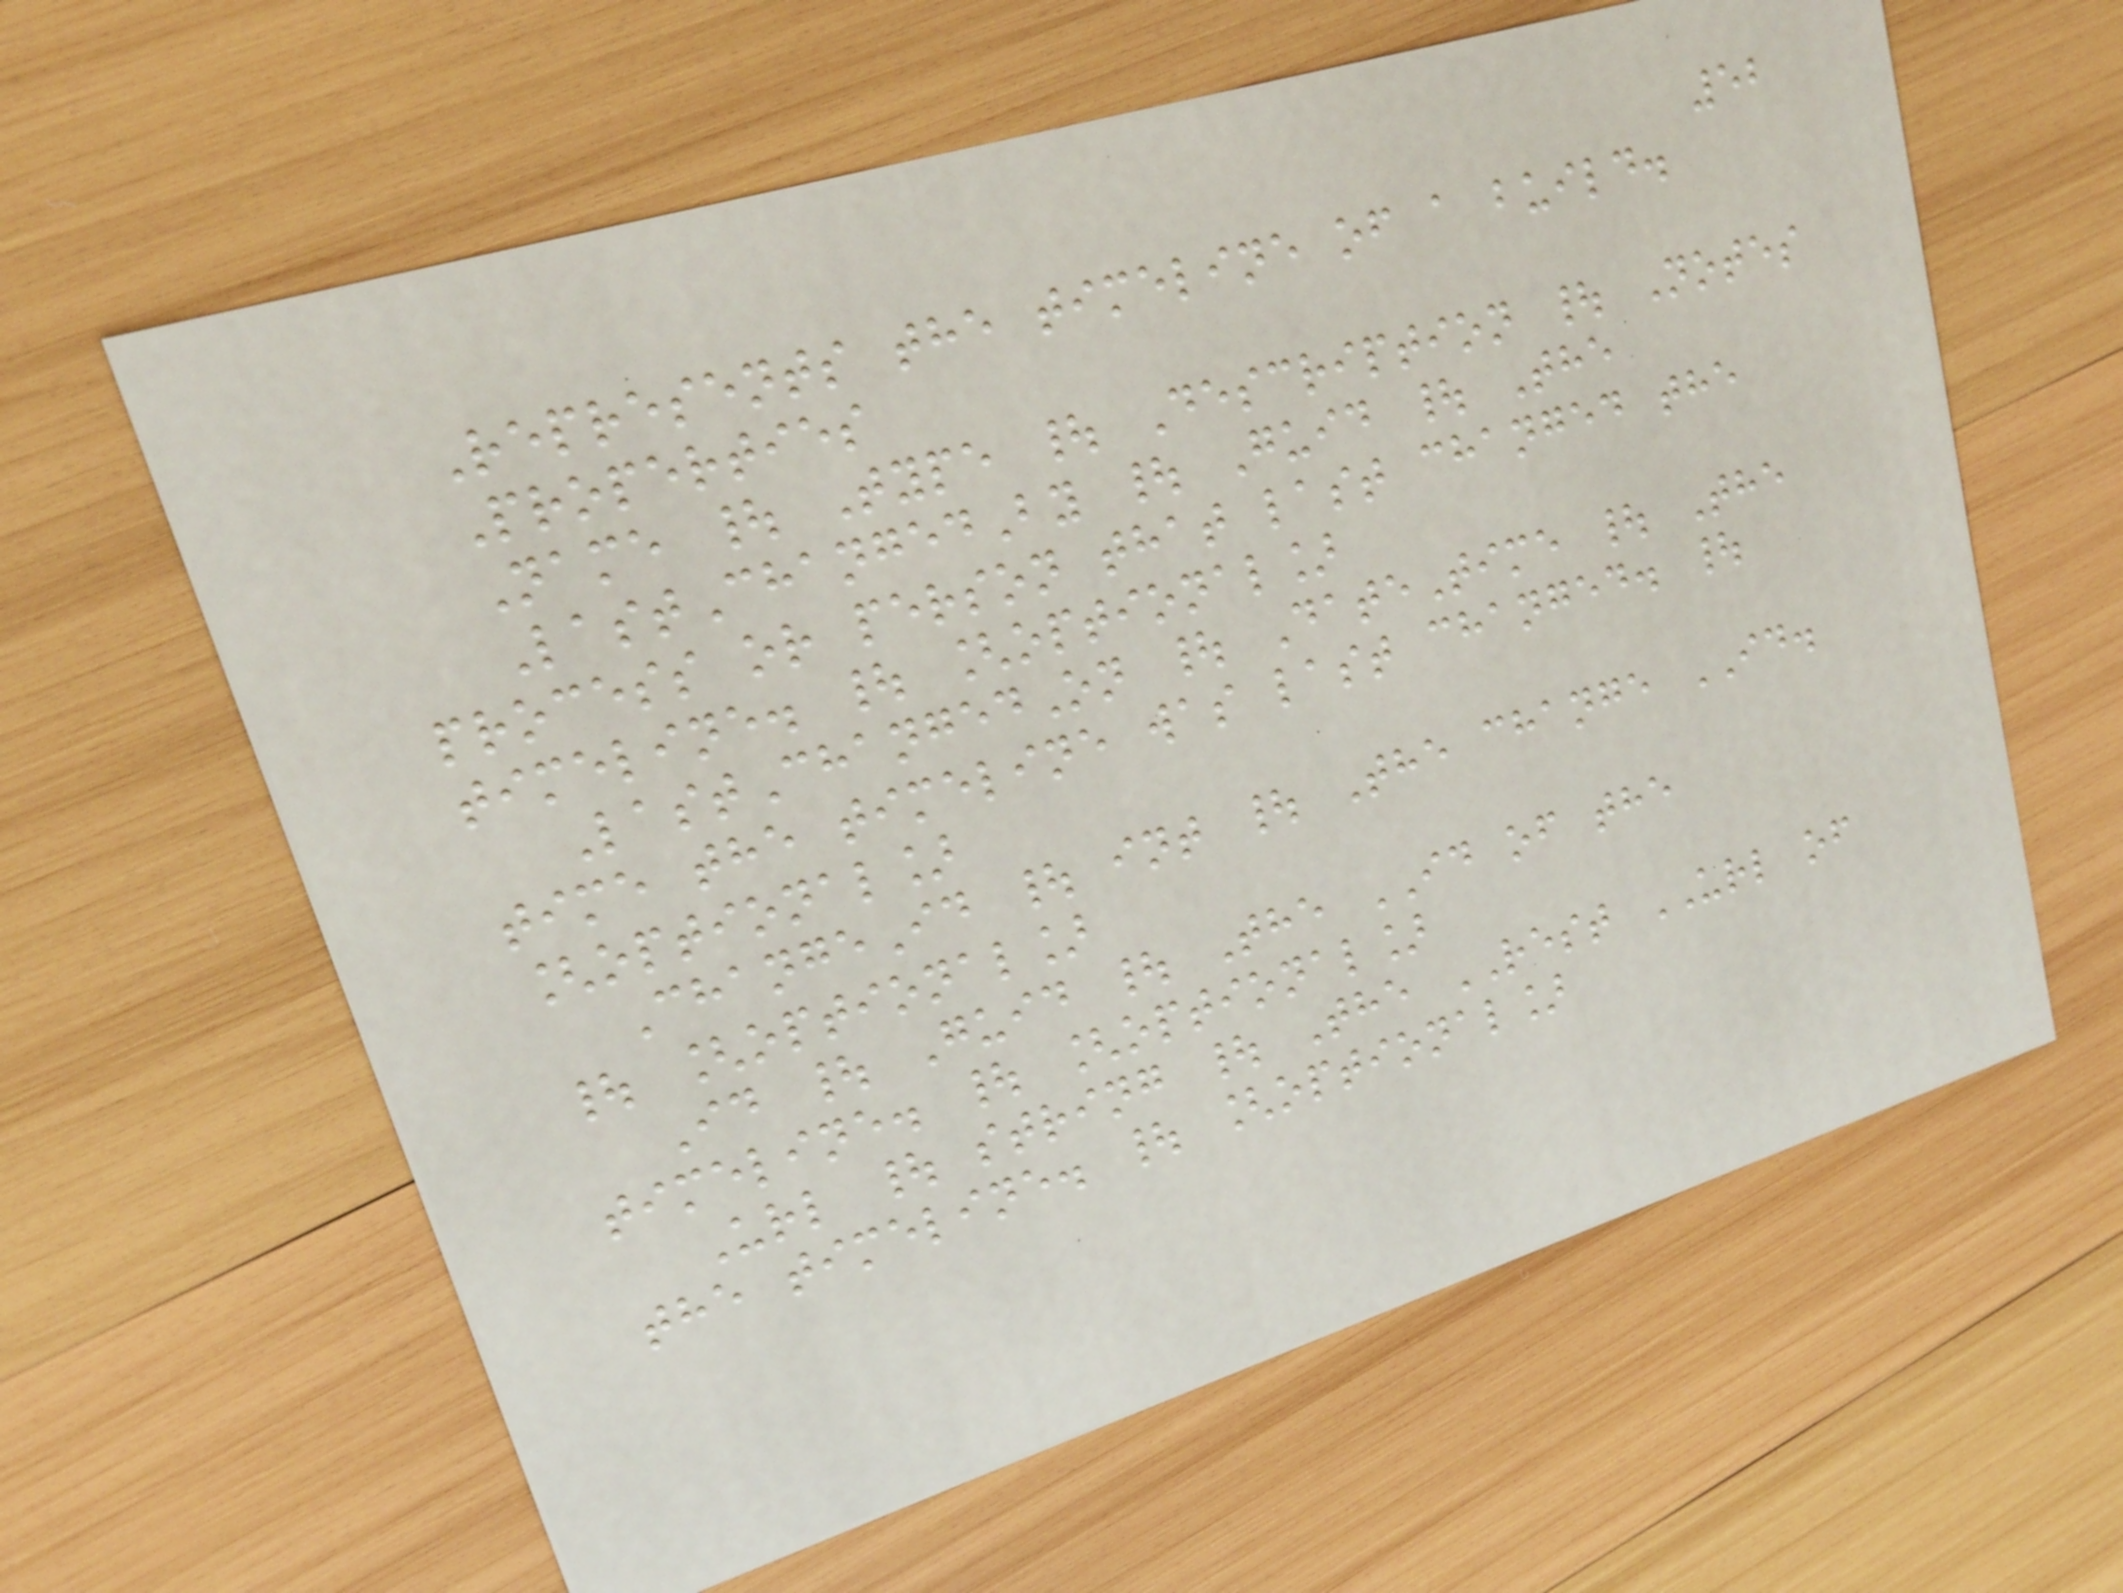52
Represents the timeline of a build.
Properties
Name | Type | Description | Notes
LastChangedBy | Guid | The
process or person that last changed the
timeline. | [optional]
LastChangedOn | DateTime | The
time the timeline was last changed. |
[optional]
ChangeId | int | The change ID.
| [optional]
Id | Guid | The ID of the
timeline. | [optional]
Url | string | The REST URL of
the timeline. | [optional]
